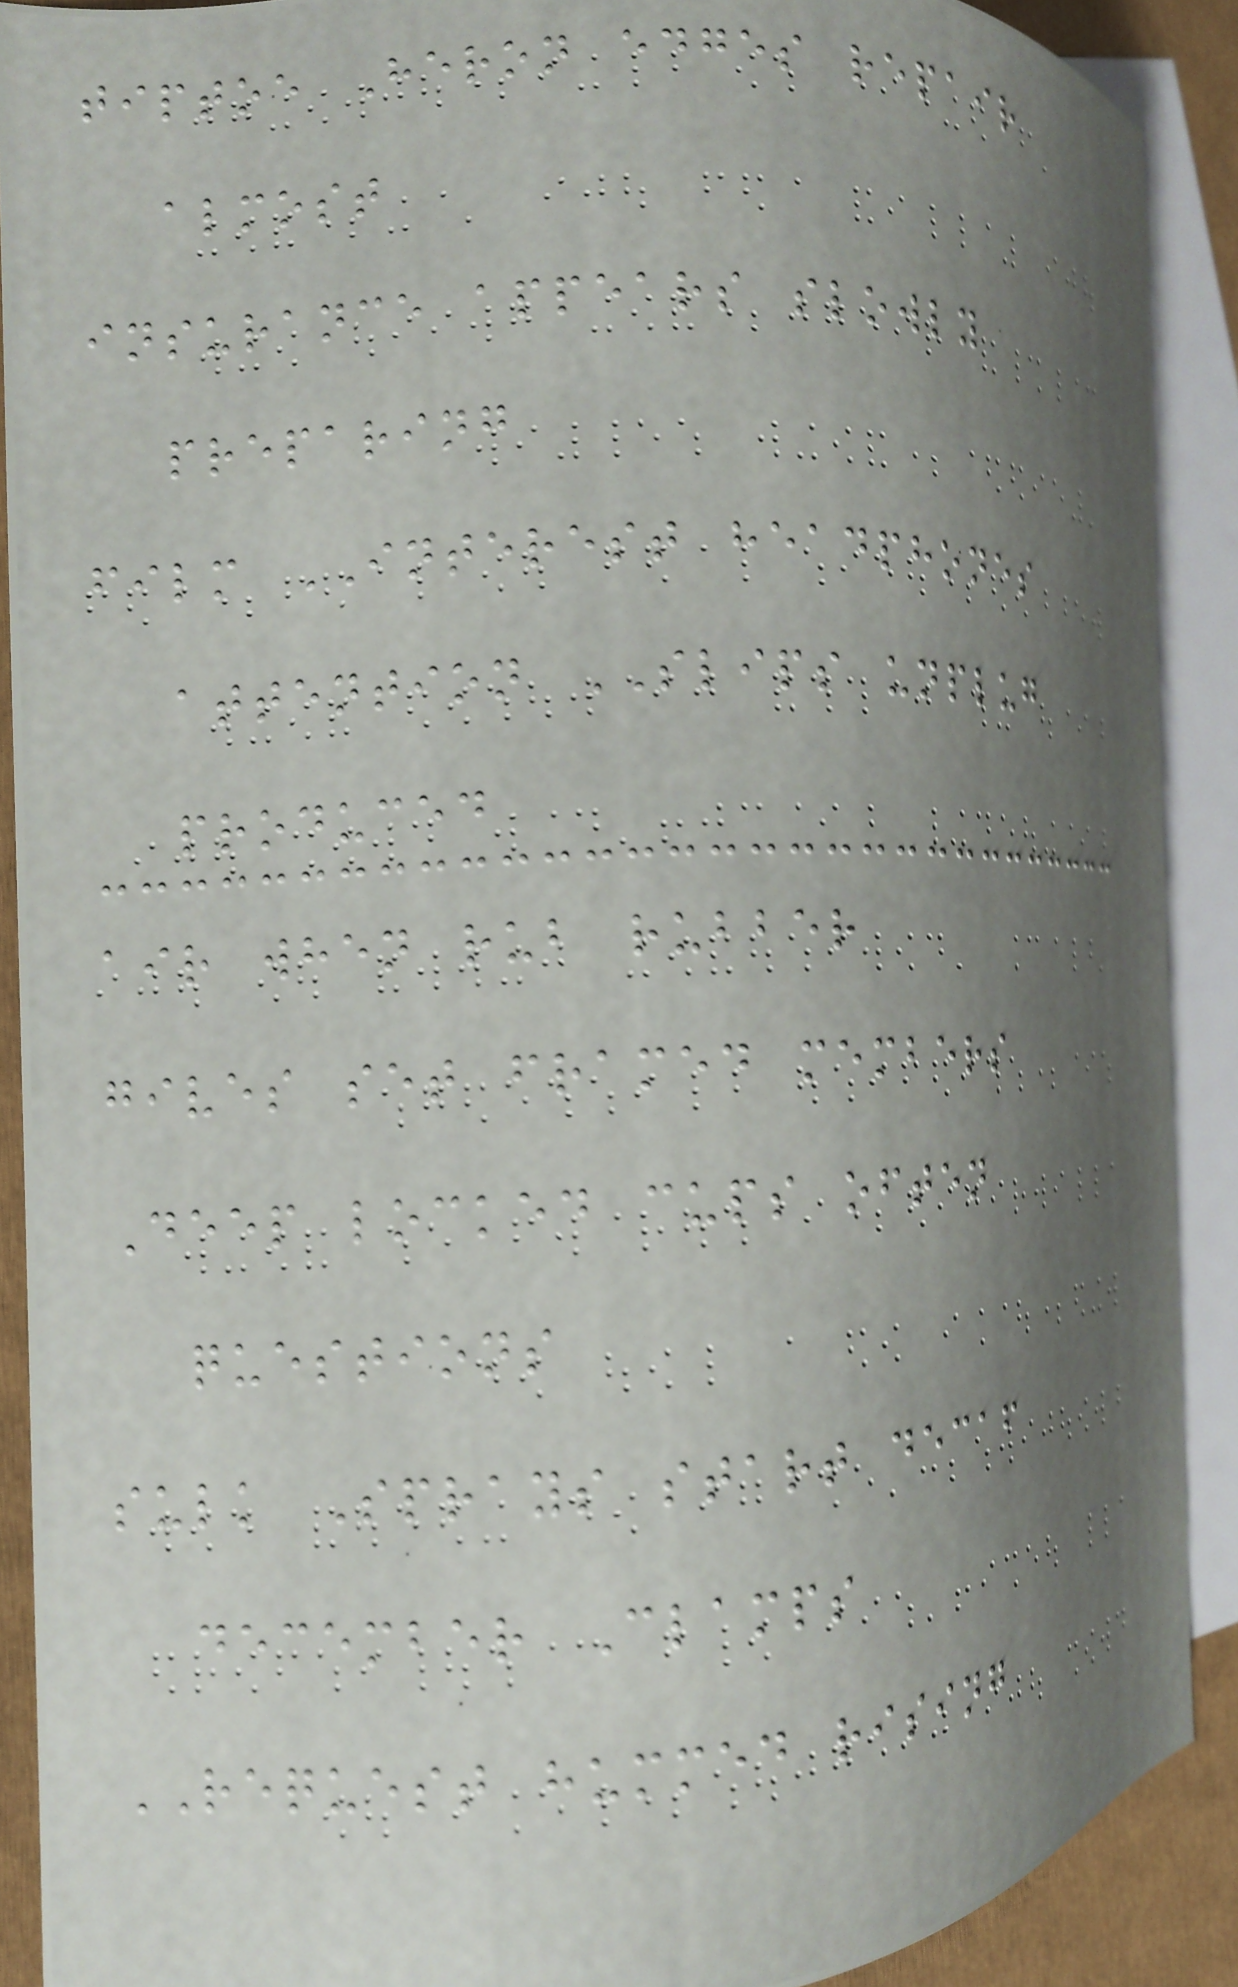tiptoe Heron edges repair
almost
insurance appears slowly
preparing
film INTEREST headphones
attention SLIPS unplug
produced
air when rub rubber
gives set framed members
Deep locked cups often
questions
sulk Sprays start decaf
december Clamps
REQUEST hummed rising
